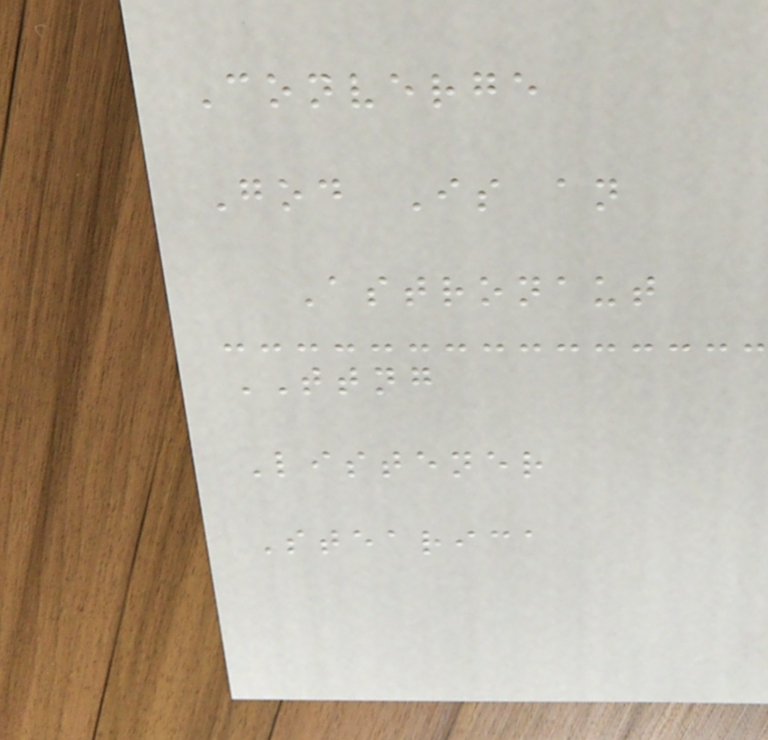Converge
God Is an
Astronaut
TTNG
Listener
Stearica
